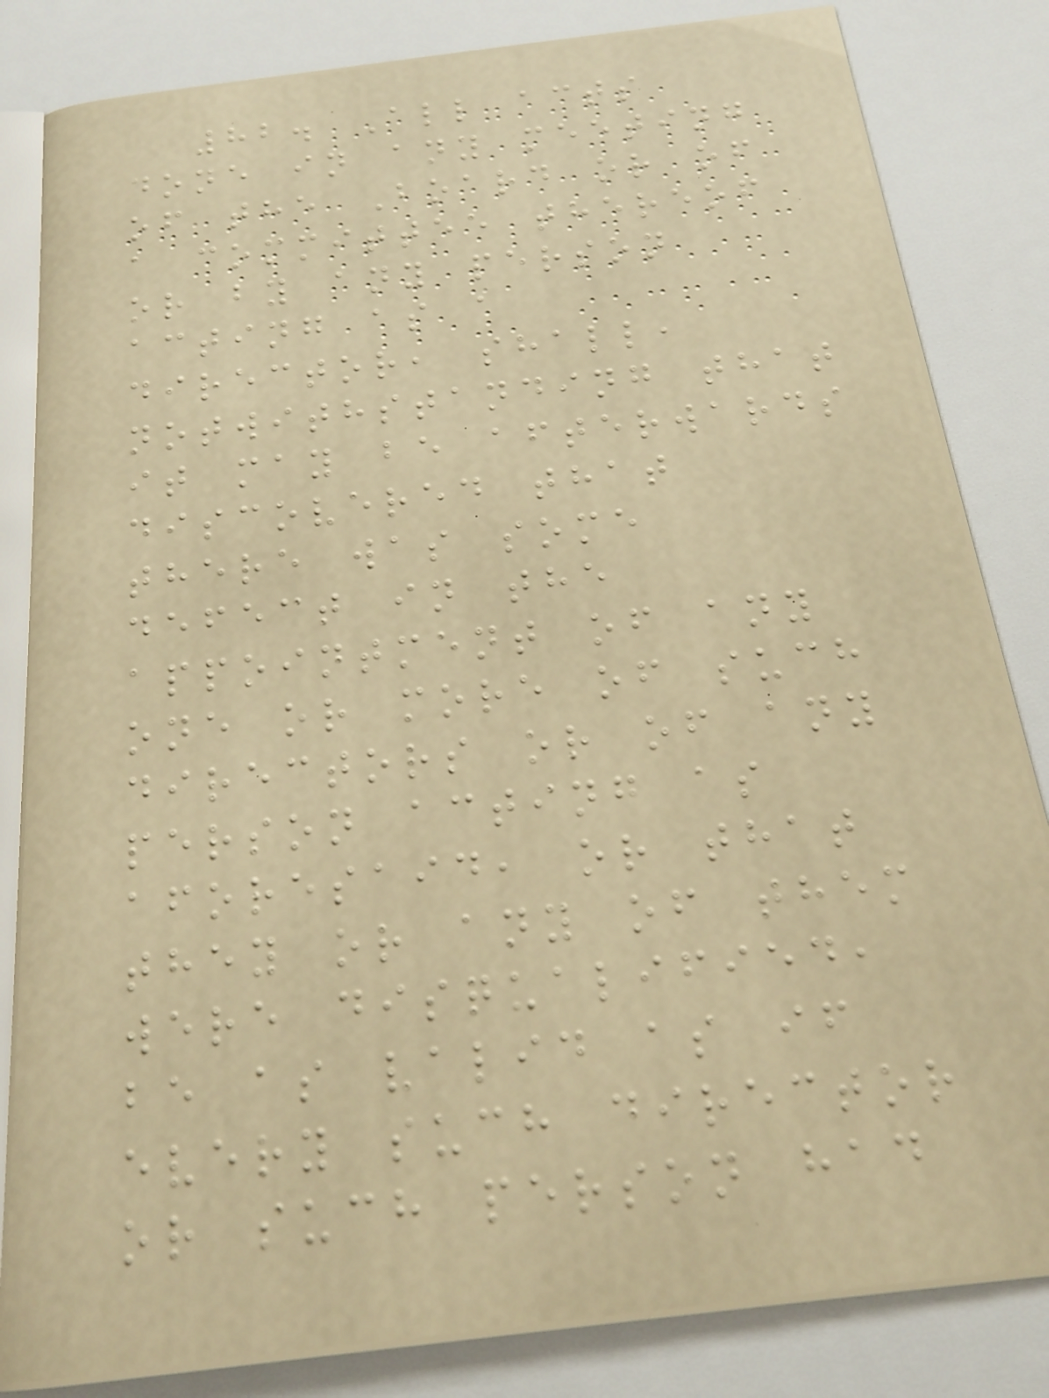82. All acts
done in any meeting
of the Board or of
a committee thereof
or by any person
acting as a
director, shall,
notwithstanding that
it may be afterwards
discovered that
there was some
defect in the
appointment of any
one or more of such
directors or of any
person acting as
aforesaid, or that
they or any of them
were disqualified,
be as valid as if
every such director
or such person had
